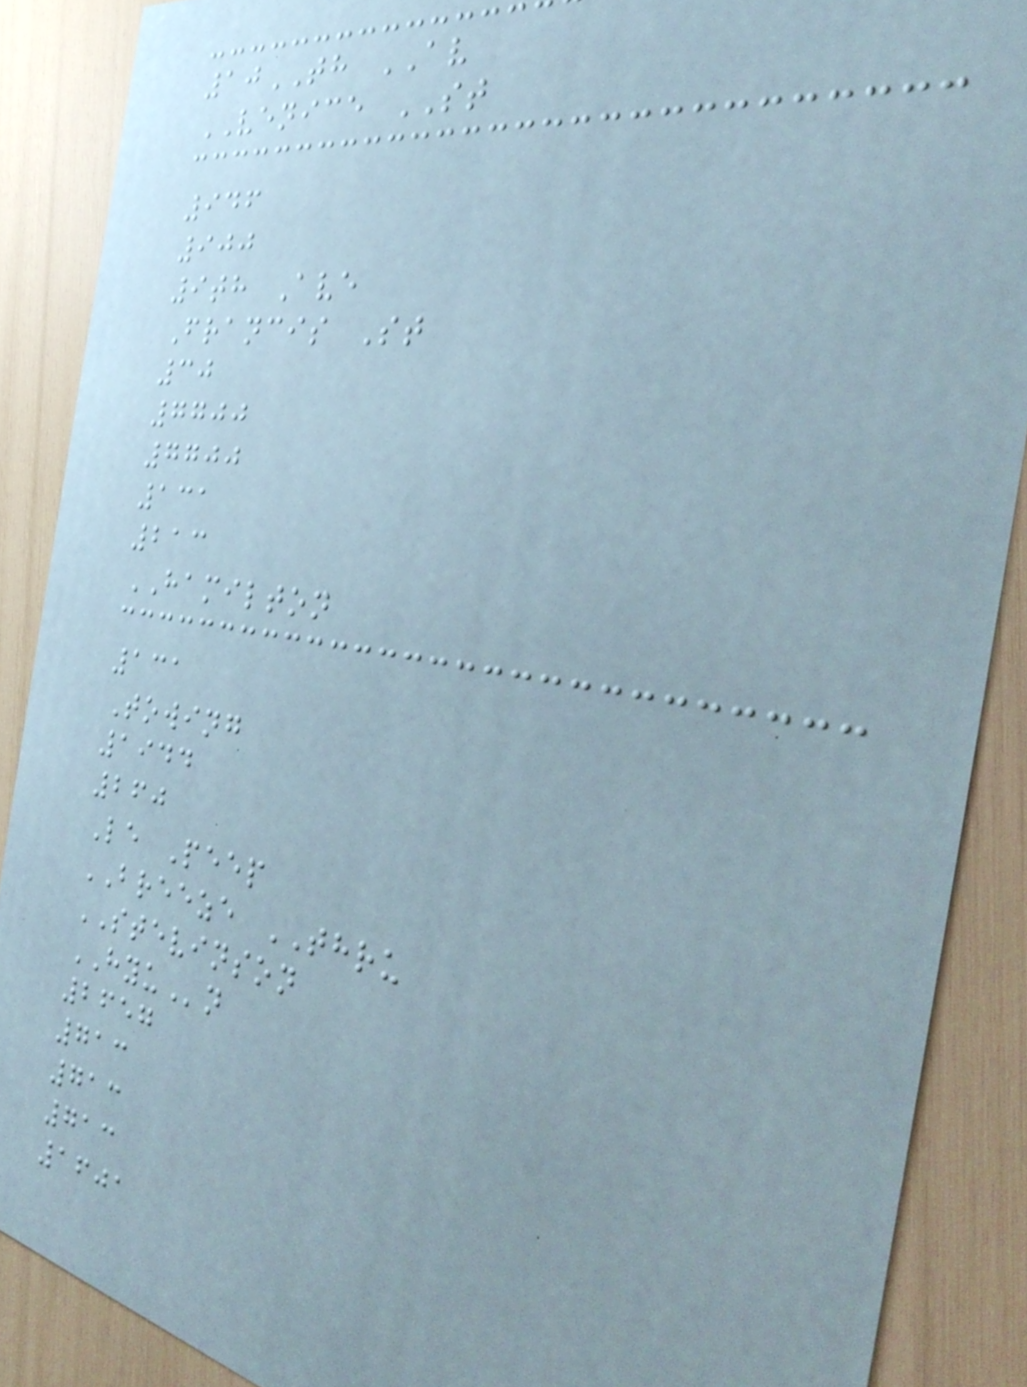10TH AV
VENICE ST
946
900
9th Ave
Francis St
30
7700
7700
131
213
HAMILTON
131
Towing
1944
260
Le Peep
BREEZE THRU
STEVINSON
HYUn
2657
713
713
713
1601
